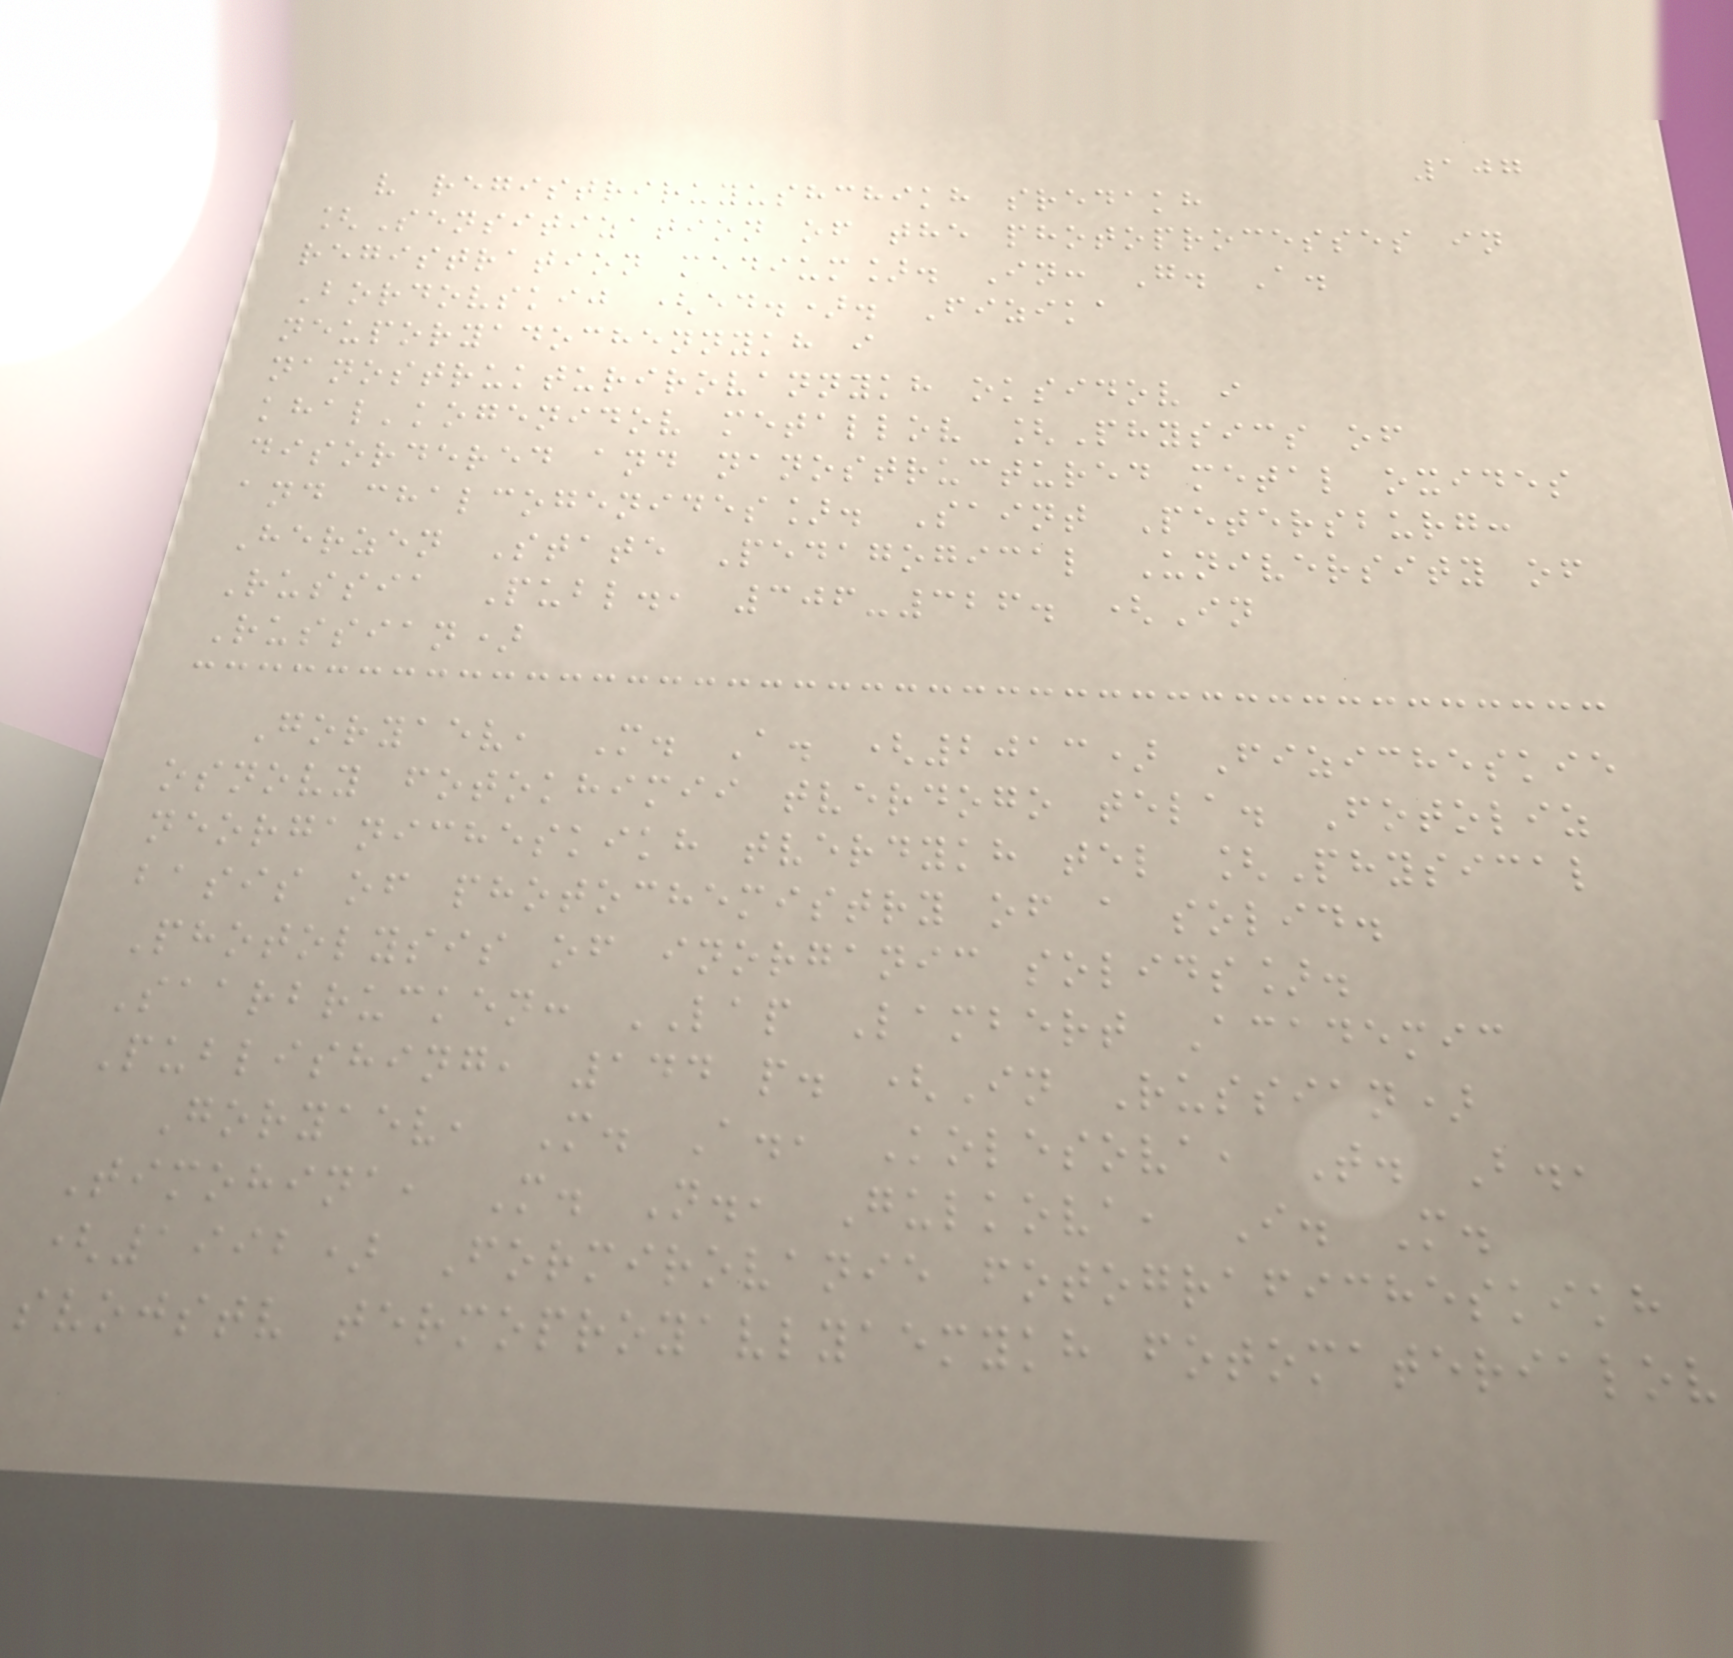107
v registriruyushchikh sredakh
[Sensitization of the photoprocesses in
registration medium]. In: G. A.
Bordovskij (ed.). Fizika
neuporyadochennykh i
nanostrukturirovannykh oksidov i
khal'kogenidov metallov [Physics of
disordered and nanostructured metal oxides
and chalcogenides]. Saint Petersburg:
Herzen State Pedagogical University of
Russia Publ., 306-326. (In
Russian)
Goryaev, M. A. (2013) Fizicheskie
osnovy fotokhimii tverdogo tela. Fotoliz
neorganicheskikh tverdykh tel [Physical
basis of photochemistry of a solid.
Photolysis of inorganic solids].
Saarbrucken: LAP Lambert Academic
Publishing, 144 p. (In Russian)
Goryaev, M. A., Kolesova, T. B.,
Timohina, M. N., Gulkova, I. M.
(1992) Formirovanie fotograficheskikh
svojstv termoproyavlyaemykh fotomaterialov
